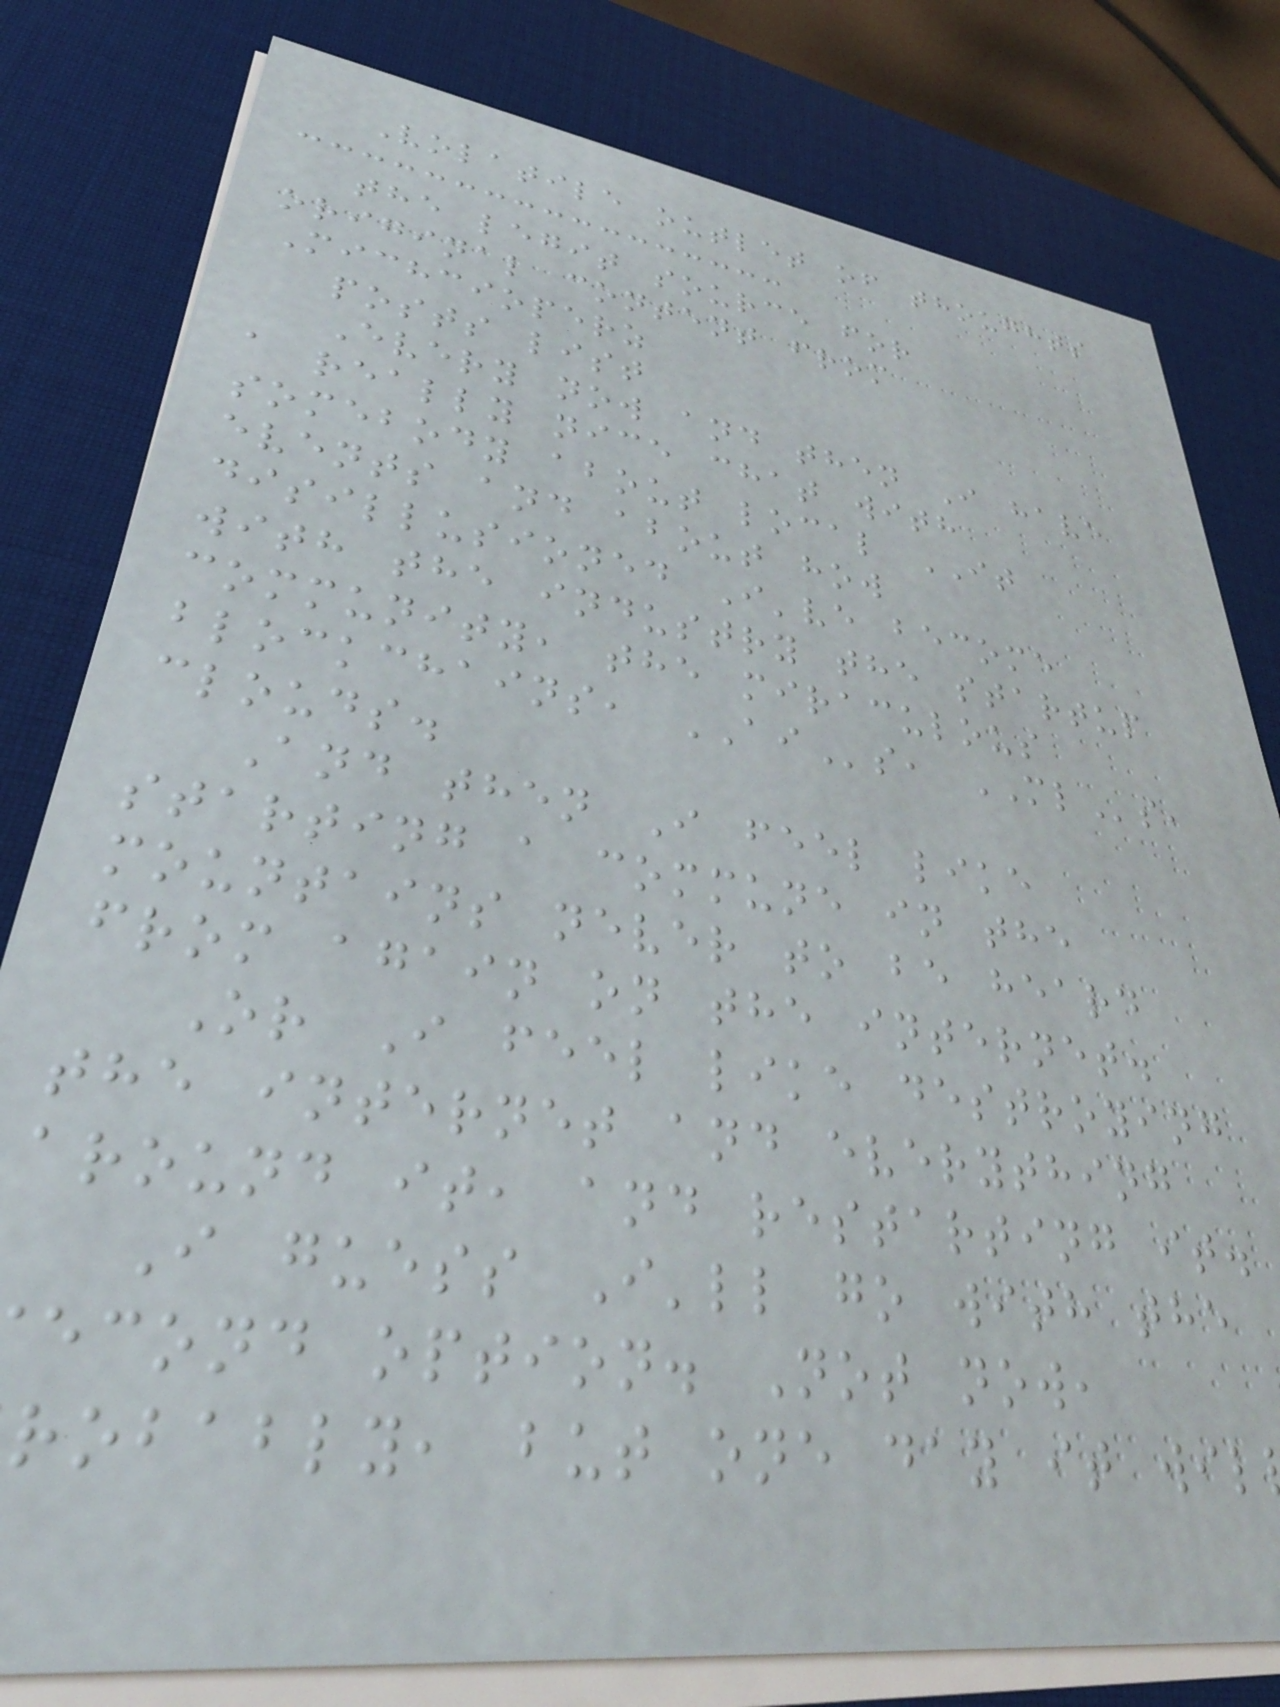Volatile outlet of thoughts
the legit source for
original content from
Michcioperz
posts list
Every now and then I have
a really nice chat with
somebody about local IT
events and about how
disillusioned I've become
with the industry the startup
community, the miraculous
blockchains, AIs, MLs,
clouds.
And then I feel like
starting a commune in the
mountains never to be heard
from again on the internet.
Or I feel like destroying
the internet and everything
around it, and restarting it.
I guess I'll go with the
econd option. Not now,
robably, but one day it wil
